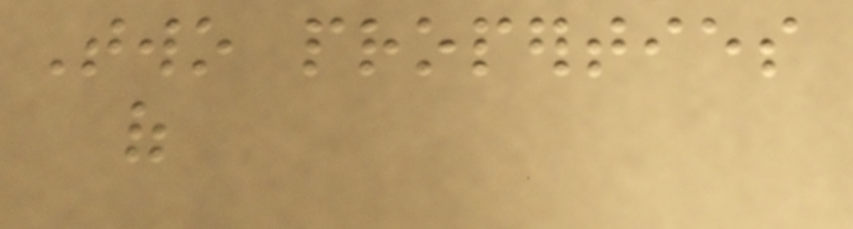Two properties
of
